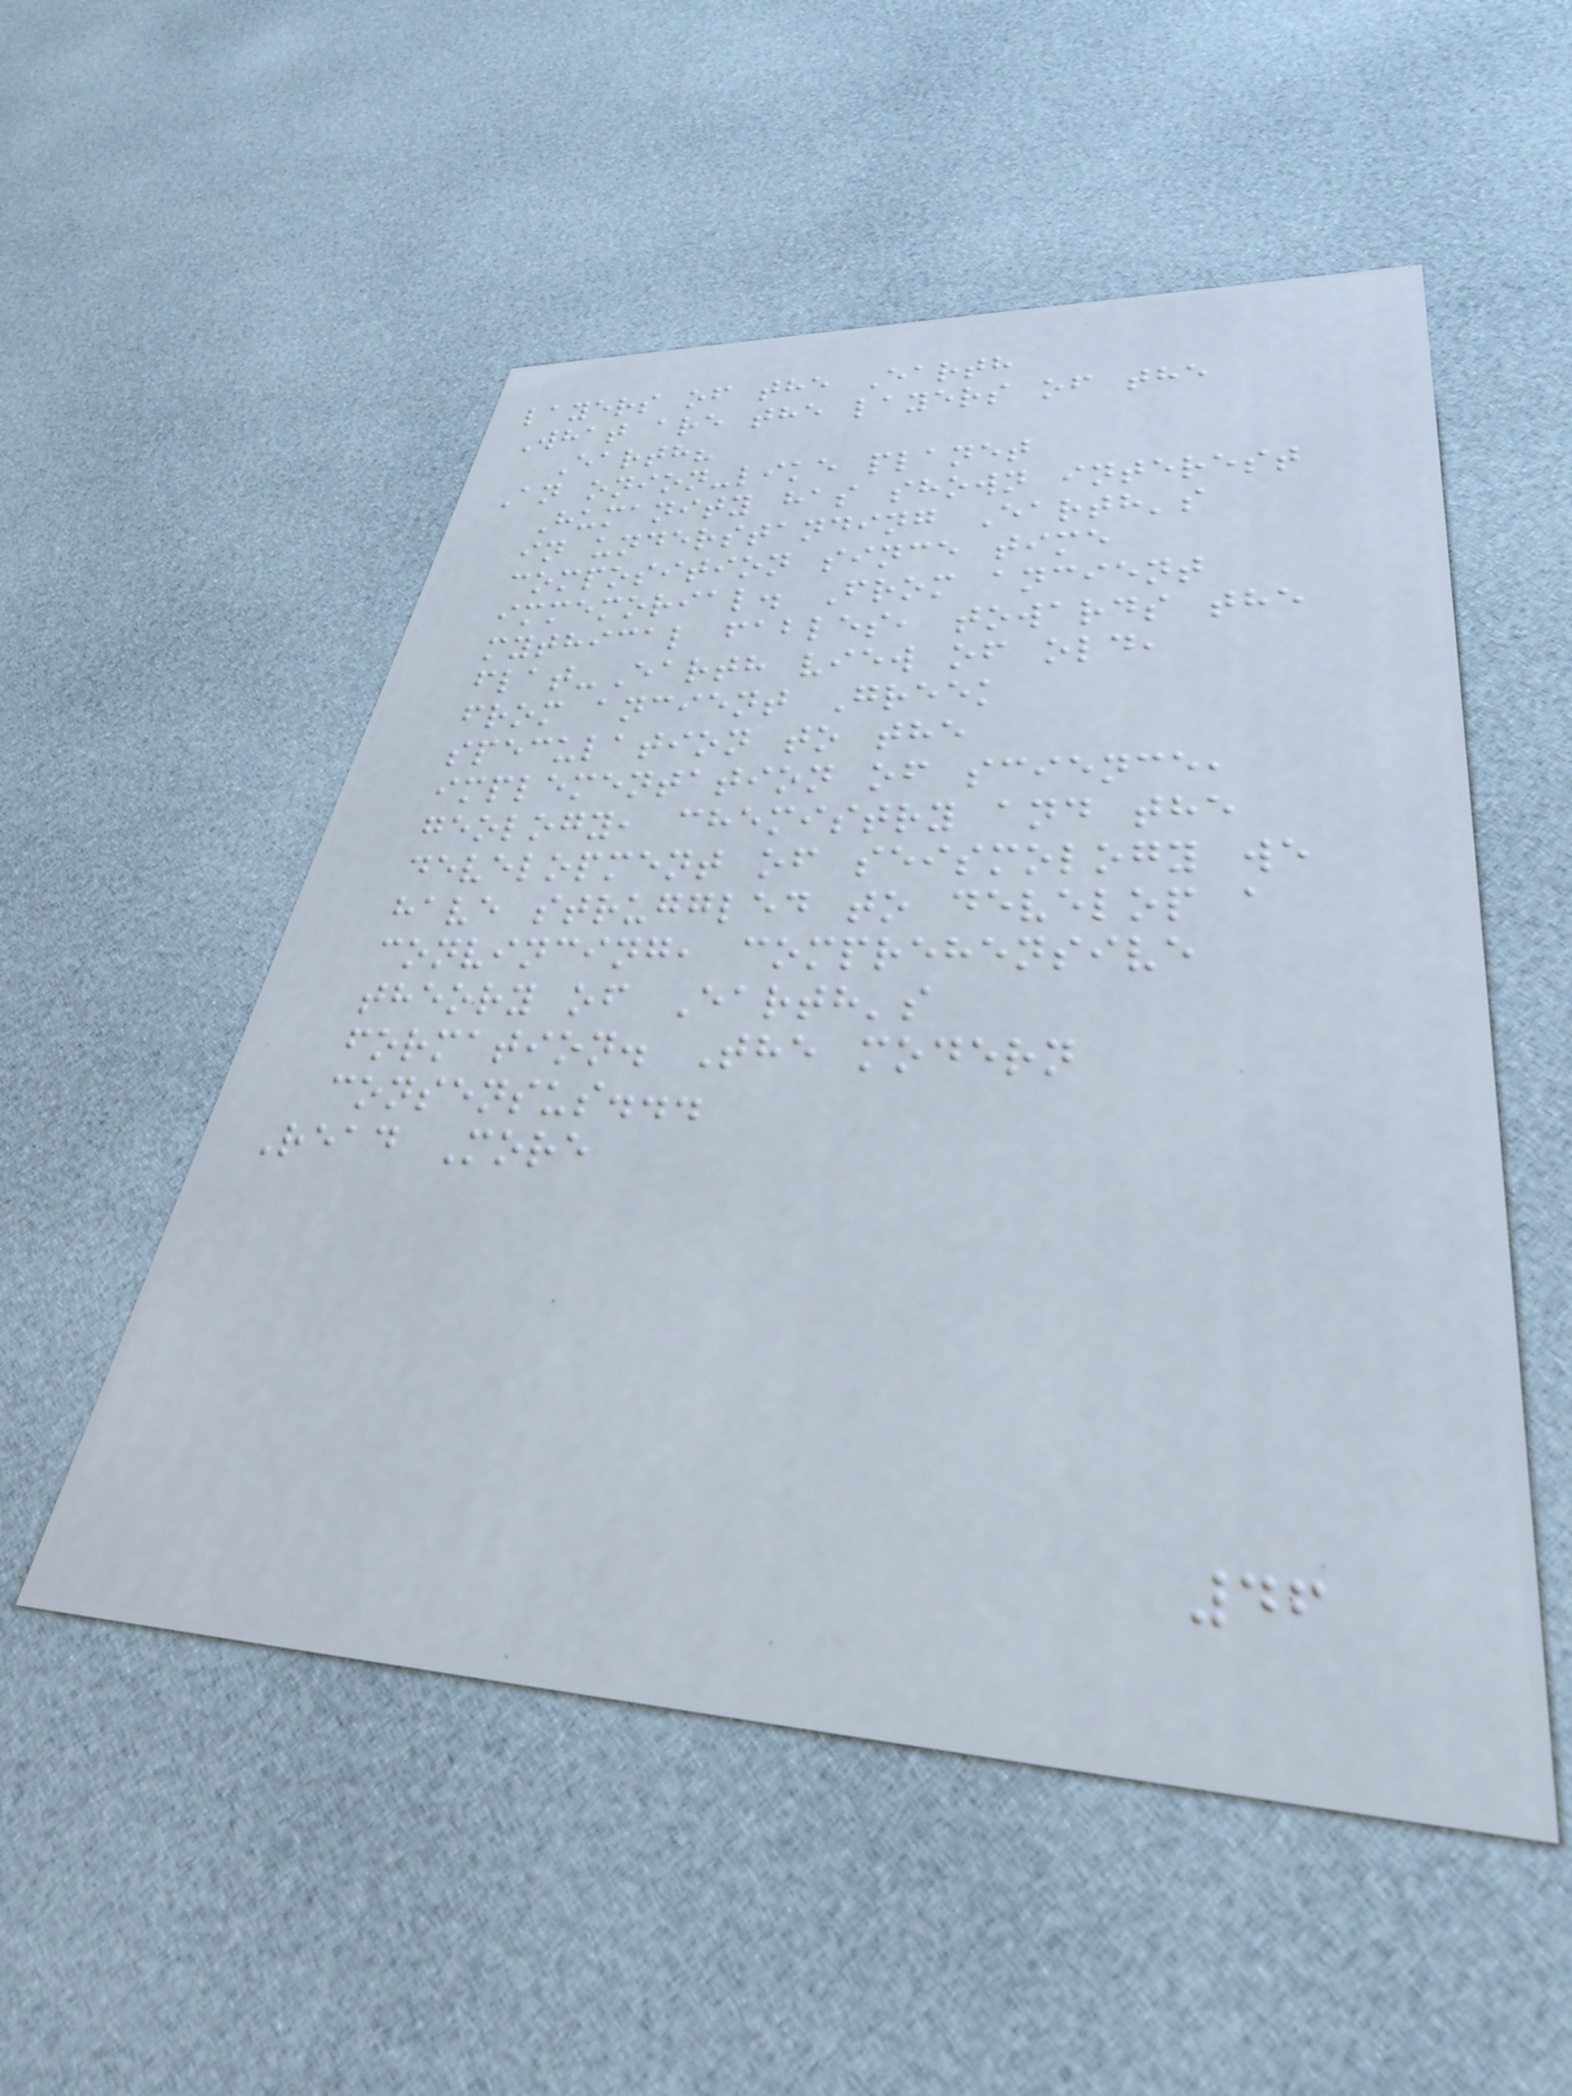layers of the Earth
What are the layers of the
Earth?
An onion-like planet
Humanity has shown interest
in understanding Earth's
composition since time
immemorial. From ancient
mythical fables, towards the
flat-Earth view of old,
from ancient Greek
speculation to the
implementation of science,
geology, chemistry and the
development of seismology we
have struggled to develop a
convincing, comprehensive
theory of Earth's
formation. The modern
consensus...
Read More
46
